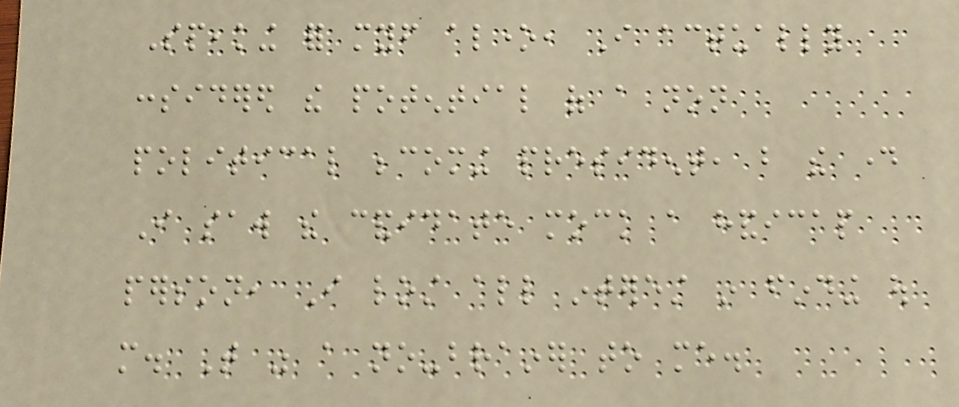Speaking for myself alone, I actually
considered the potential of a non
political becoming president, but the day
I saw the candidate mock a handicap
person, I lost all interest in finding out
more. That was a no-brainer to me.
